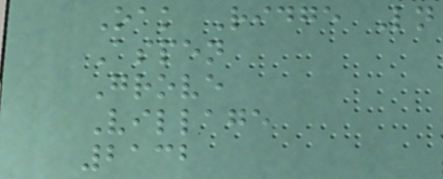Oak Ridge Ln
Aspen
Grove
Village
2132
